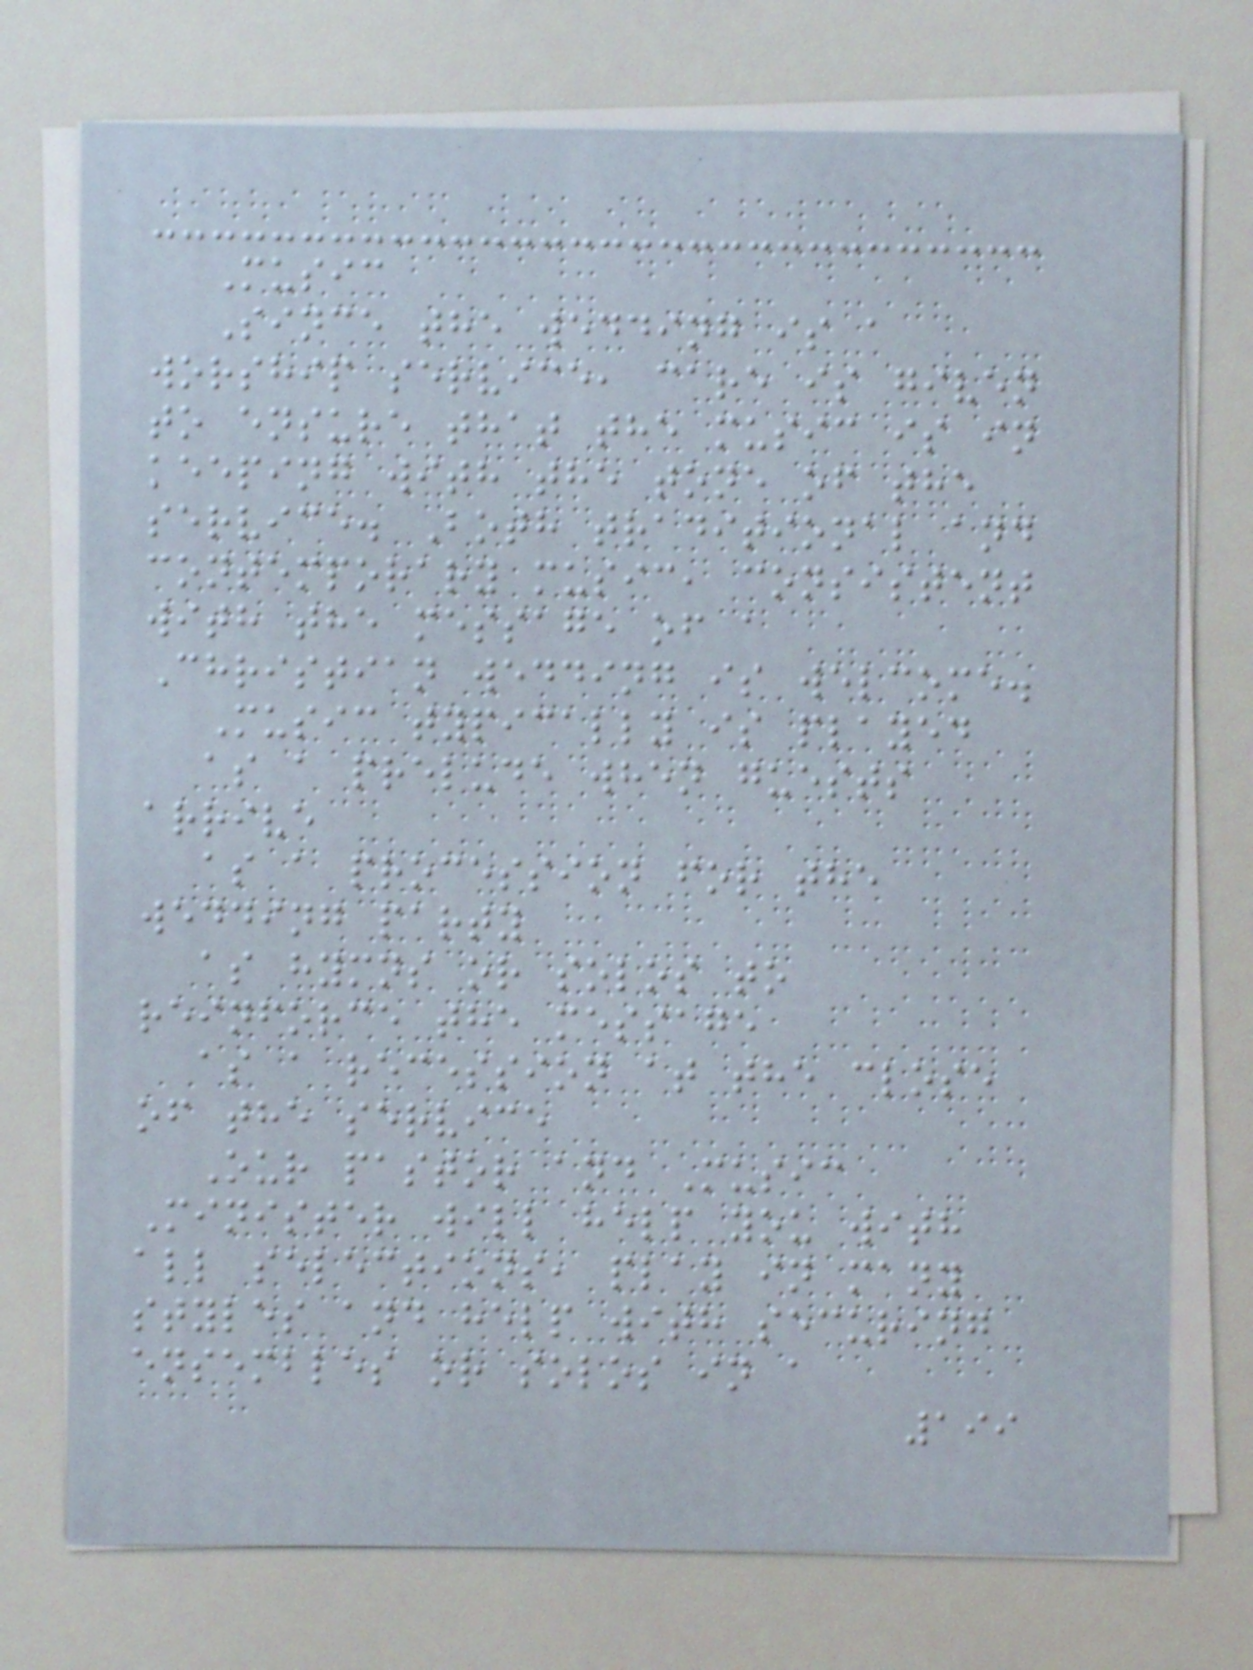Music
Since the wedding is a
worship service, care is given
to ensure that the music is in
keeping with the tone of the
service. Both traditional and
contemporary music, consistent
with the message of a
Christian wedding is welcome.
Music typically is played
as a prelude when guests
arrive
as a procession for the
wedding party
as hymns or solos to
reinforce the message
as a recession at the close
of the service
Our pastor and Music
Minister will help you with
all selections, play in many
styles and help with securing
ensembles or solos in a
199
